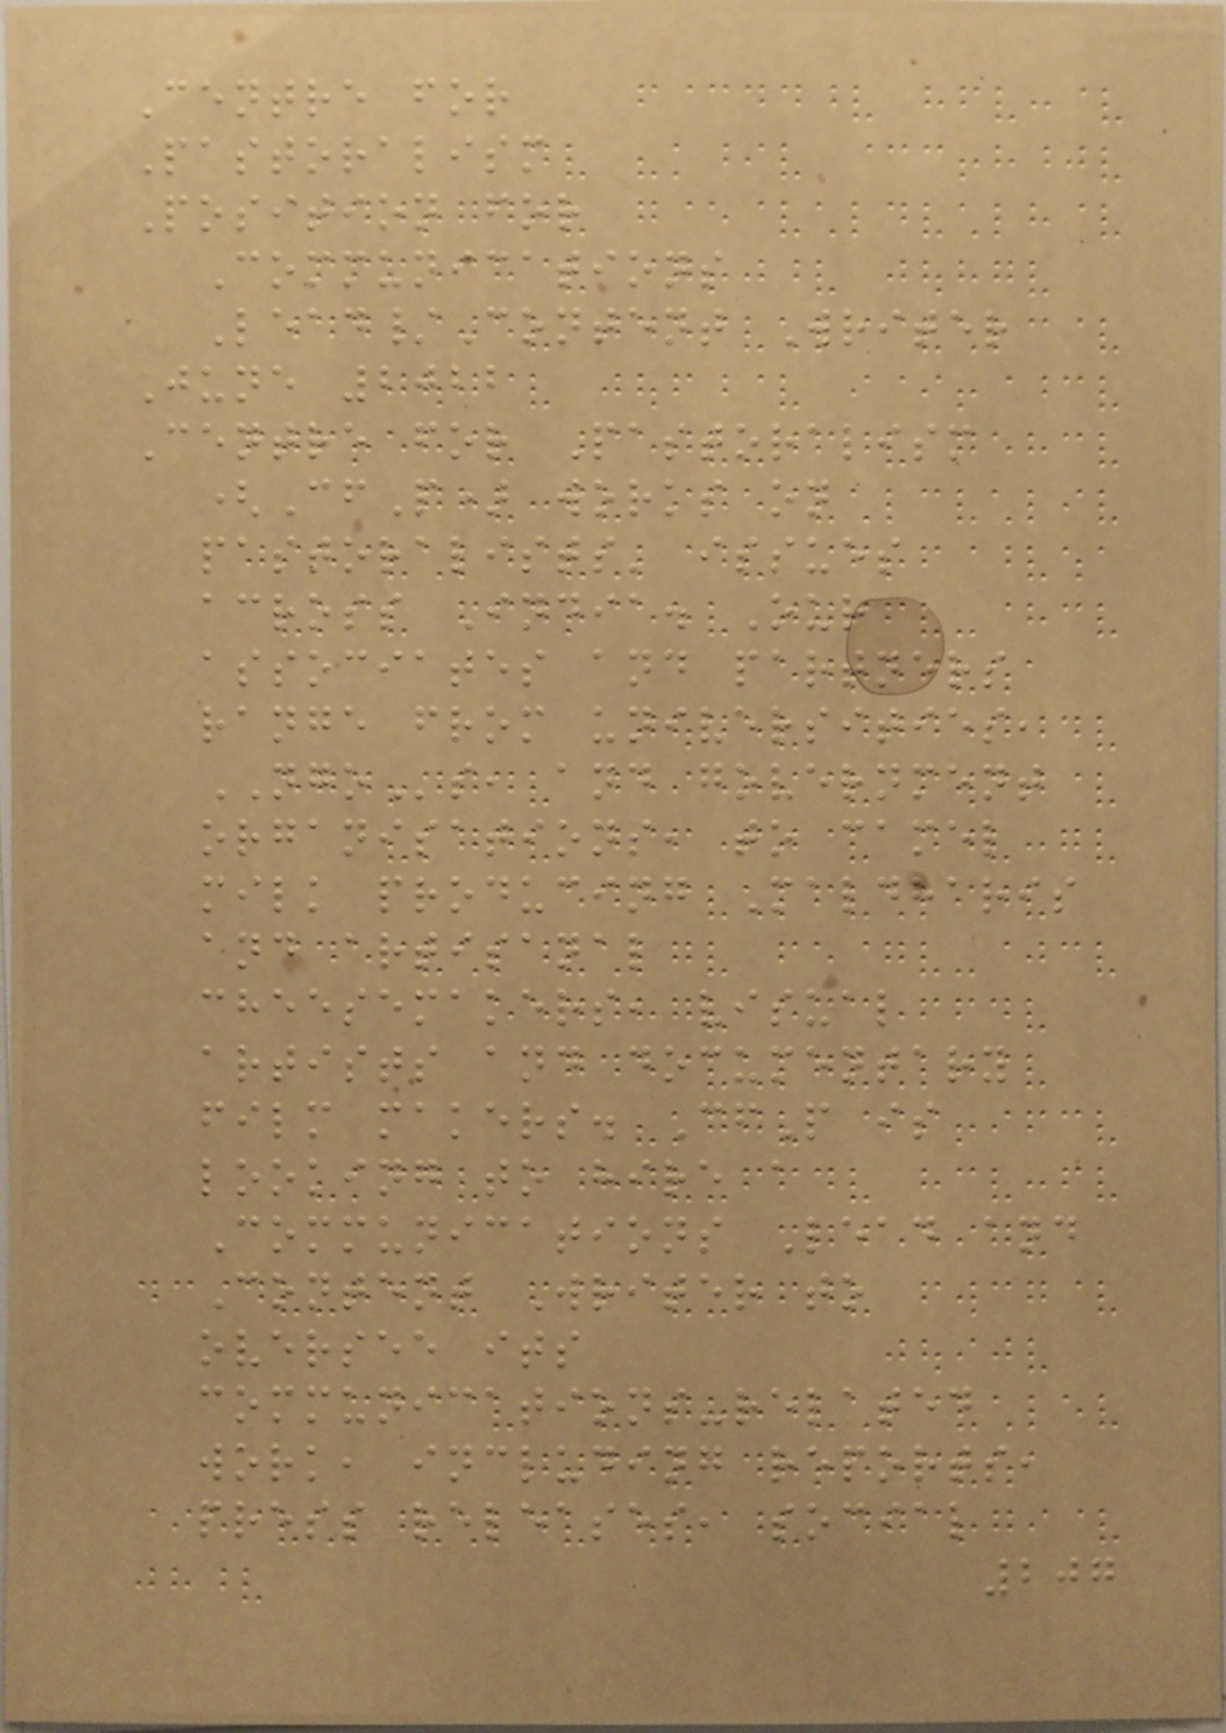Centre for
Pastoralism
Position for
Communications
Lead/Content Writer
June 2022
Centre for Pastoralism
(CfP) works on
pastoralists' issues
across India. Our
associates and partners
range from universities,
NGOs, and government
organisations, to camel
milk producing Maldharis
and artisanal
cheesemakers, visual
artists and documentary
film makers. CfP is
looking to hire a
Communications Lead and
Content Writer to
oversee its
communications-related
work, including reports,
press releases, social
207
